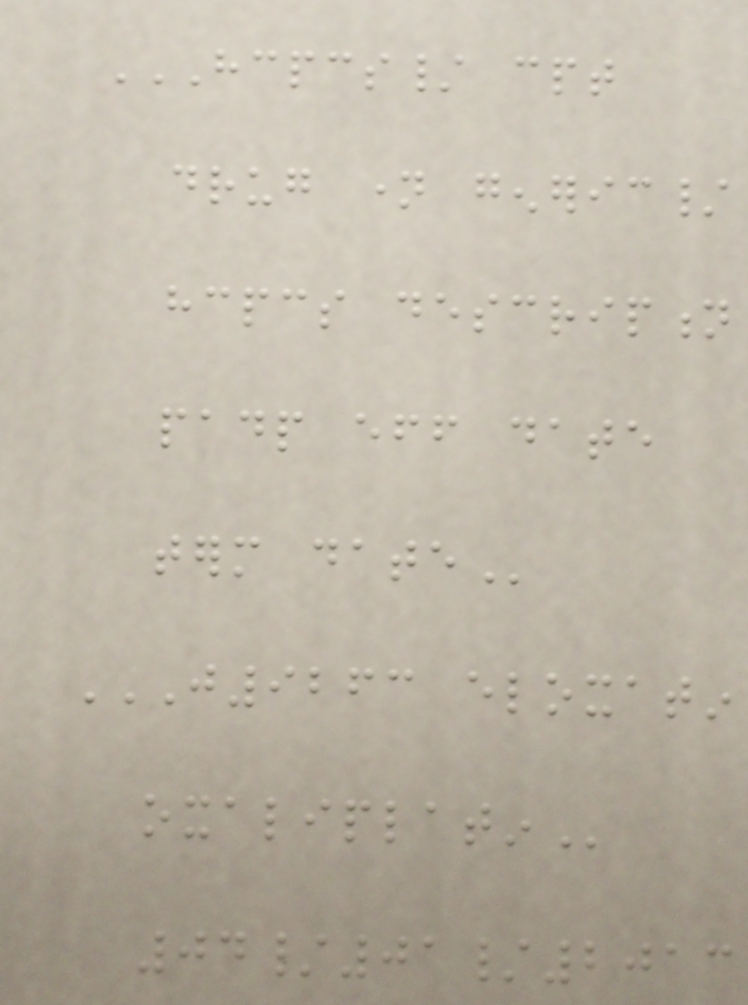HCPCS/ CPT
DRUG NAME GENERIC/
HCPCS DESCRIPTION
PADP EFF DATE
TERM DATE
J9263 ELOXATIN
OXALIPLATIN
04/01/2013
